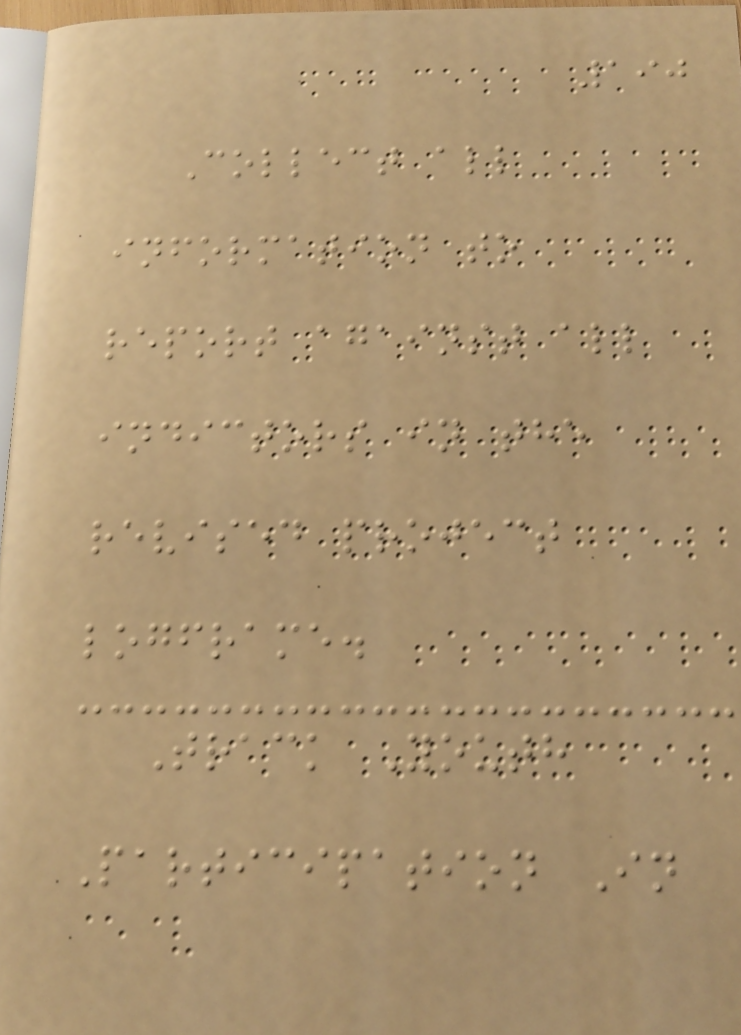190
Collect all
information to
report against all
indictors in the
revised project
logframe.
Track Youth
Participation In
